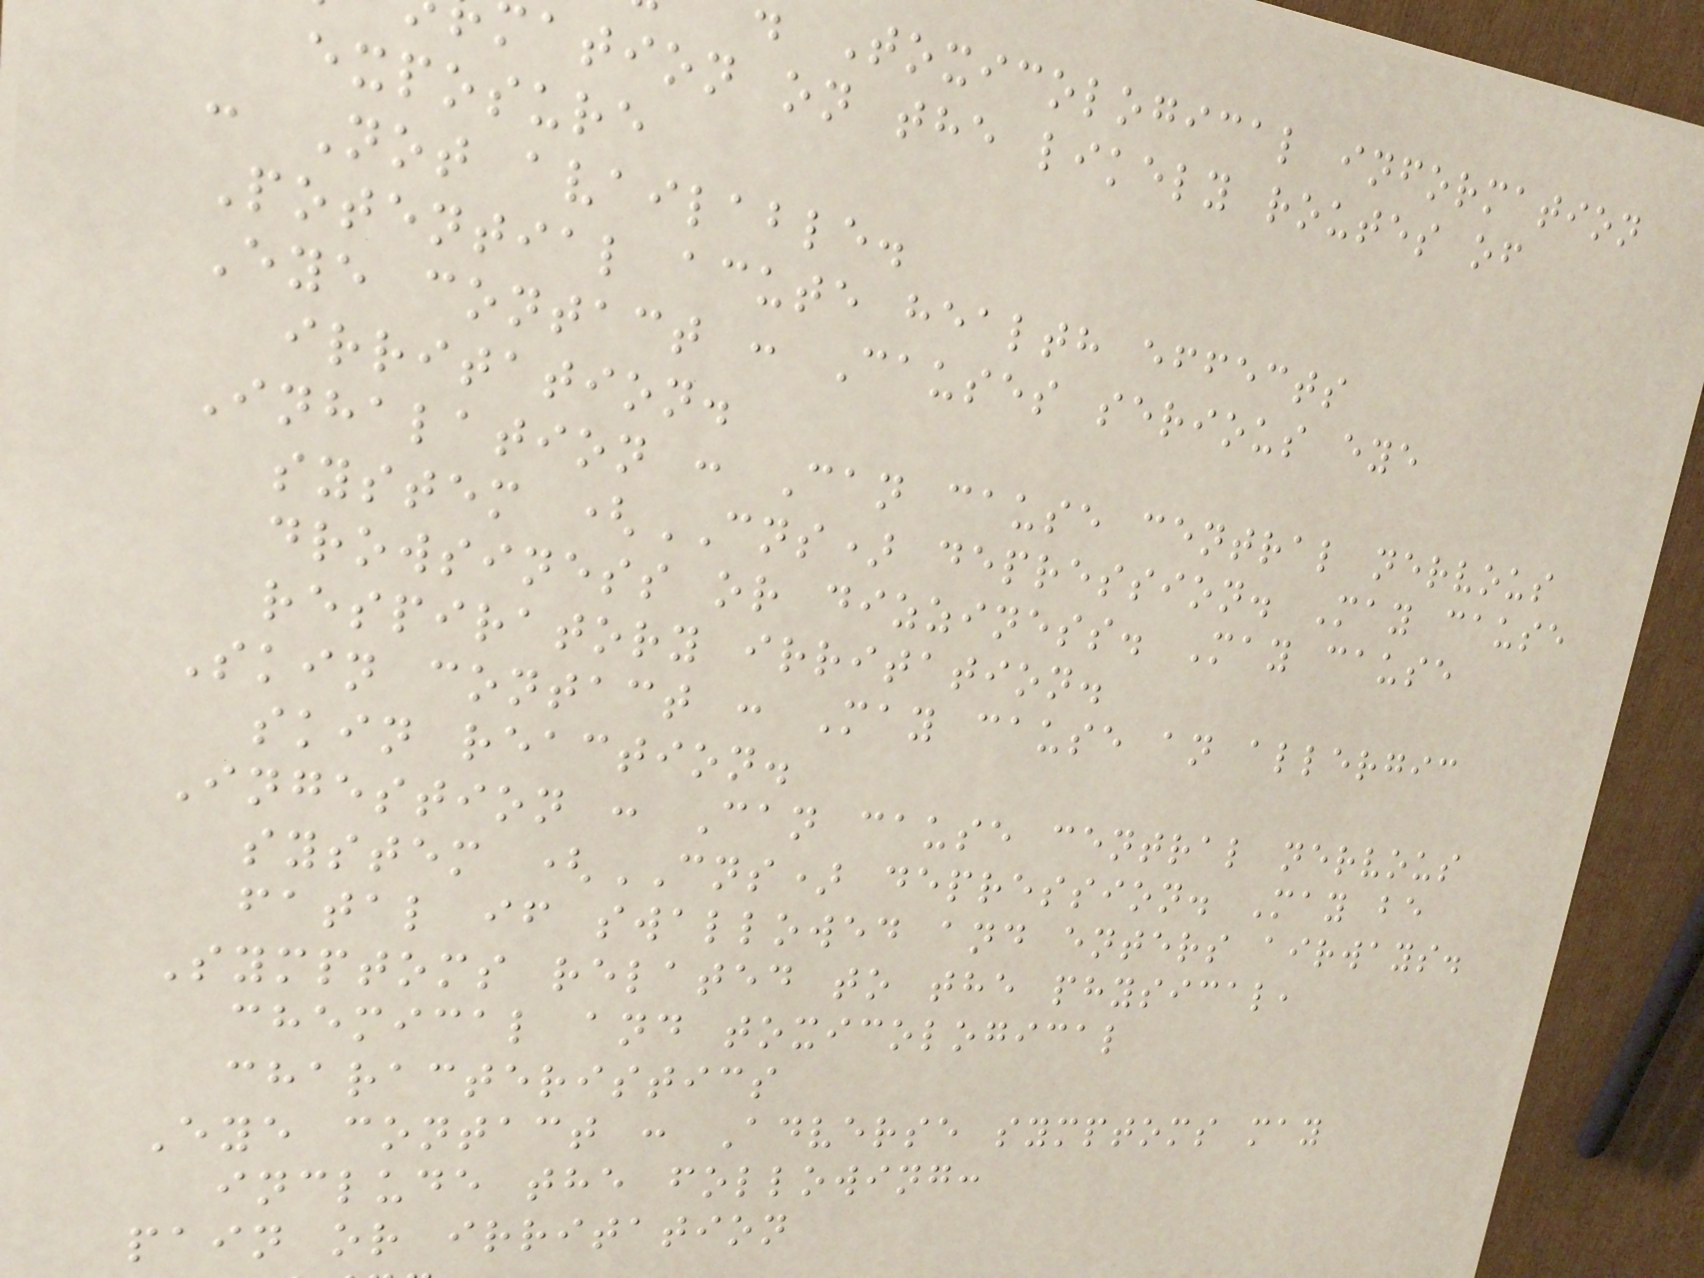Toxicological information
ation on the likely routes of
exposure
: Not available.
Potential acute health effects
Eye contact : Causes serious eye
irritation.
Inhalation : Can cause central nervous
system (CNS) depression. May cause
drowsiness or dizziness. May cause
respiratory irritation.
Skin contact : May cause an allergic
skin reaction.
Ingestion : Can cause central nervous
system (CNS) depression. May be
fatal if swallowed and enters airways.
Symptoms related to the physical,
chemical and toxicological
characteristics
Eye contact : Adverse symptoms may
include the following:
pain or irritation
